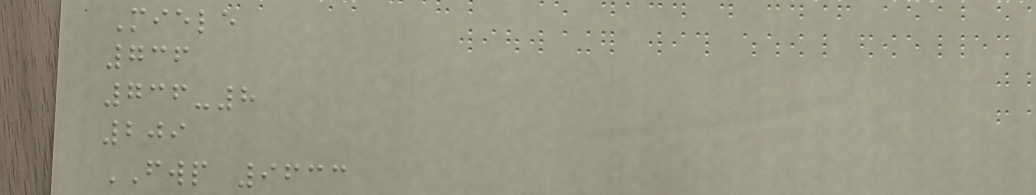Miele
736
736-8
209
FWP 9633
